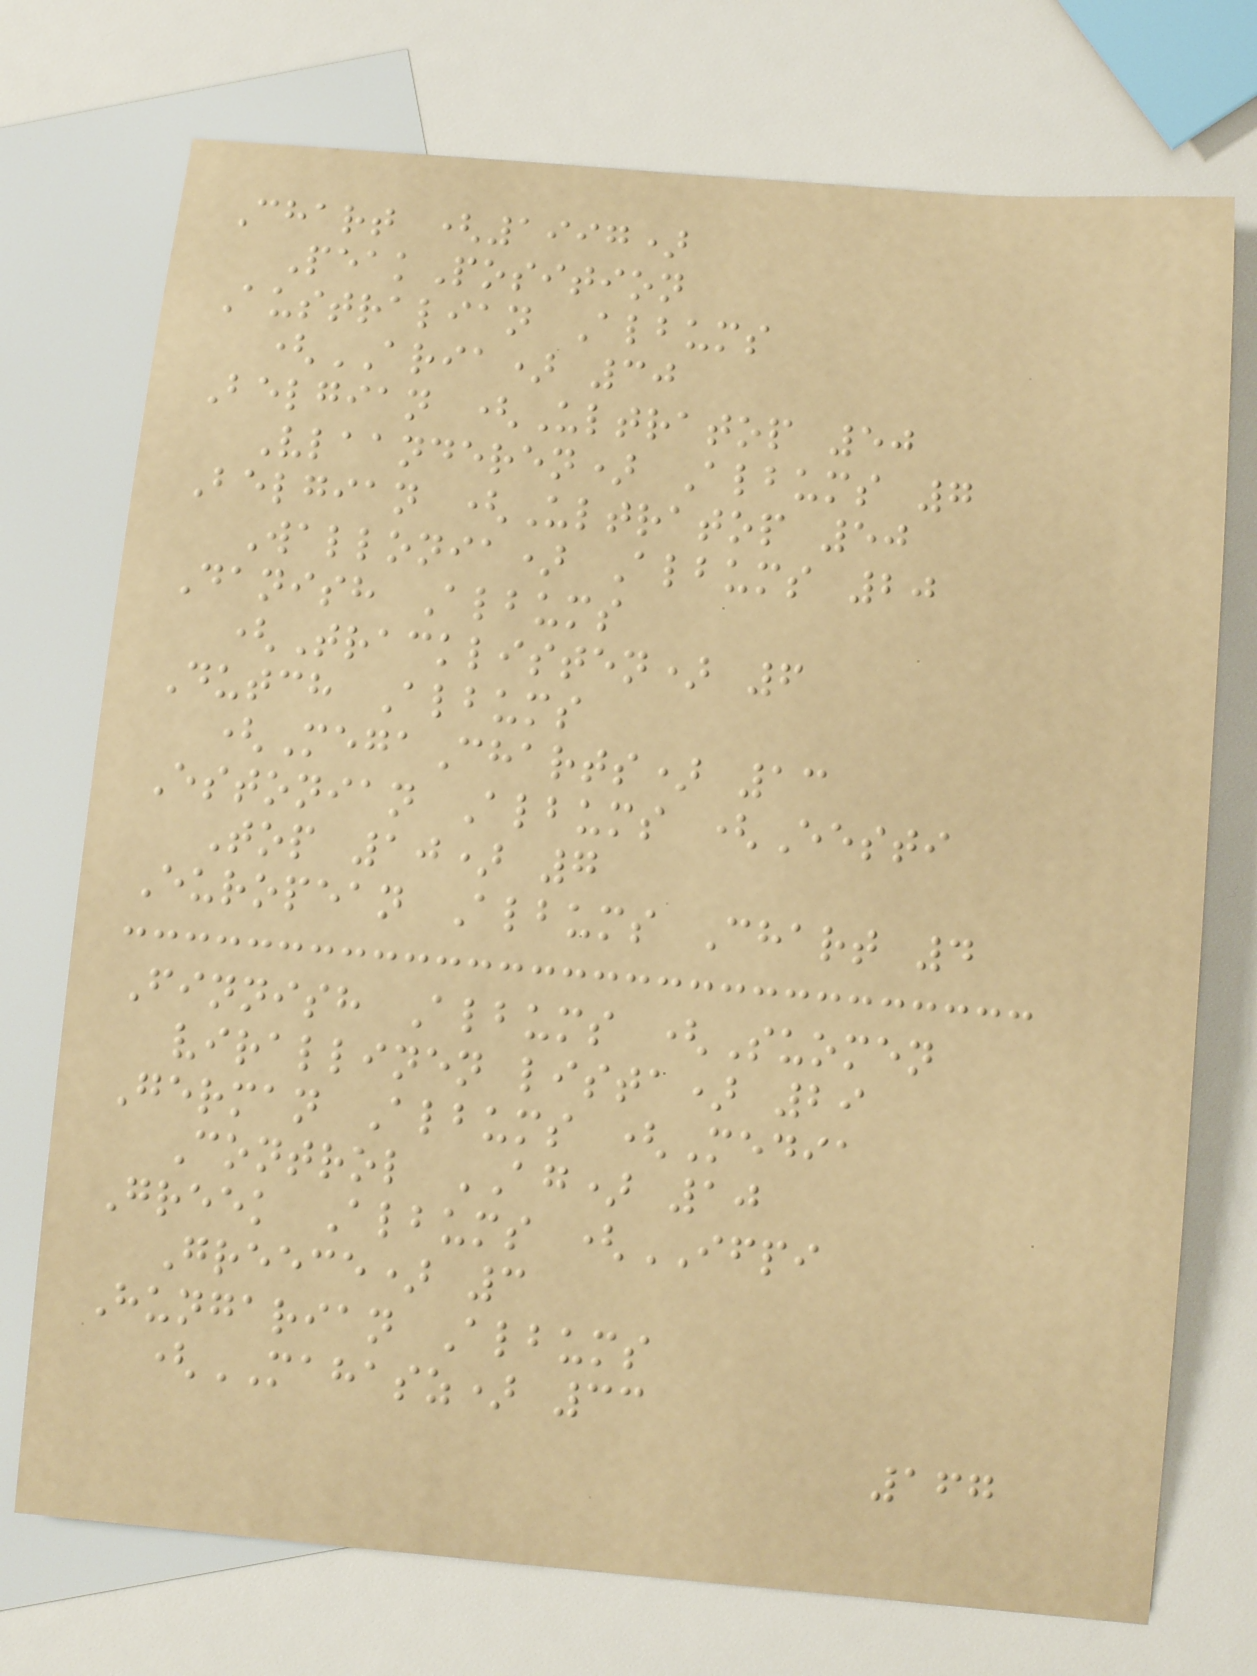Chart (1997)
PeakPosition
Australian Albums
(ARIA) 30
Belgian (Ultratop 50
Vlaanderen) Albums 7
Belgian (Ultratop 50
Wallonia) Albums 20
Danish Albums
(Tracklisten) 6
Dutch Albums
(MegaCharts) 13
Estonian Albums (Eesti
Top 10) 7
European Albums Chart 4
Finnish Albums (Suomen
virallinen lista) 29
German Albums (Media
Control AG) 10
Greek Albums (IFPI
Greece) 3
Hungarian Albums
(MAHASZ) 33
167
